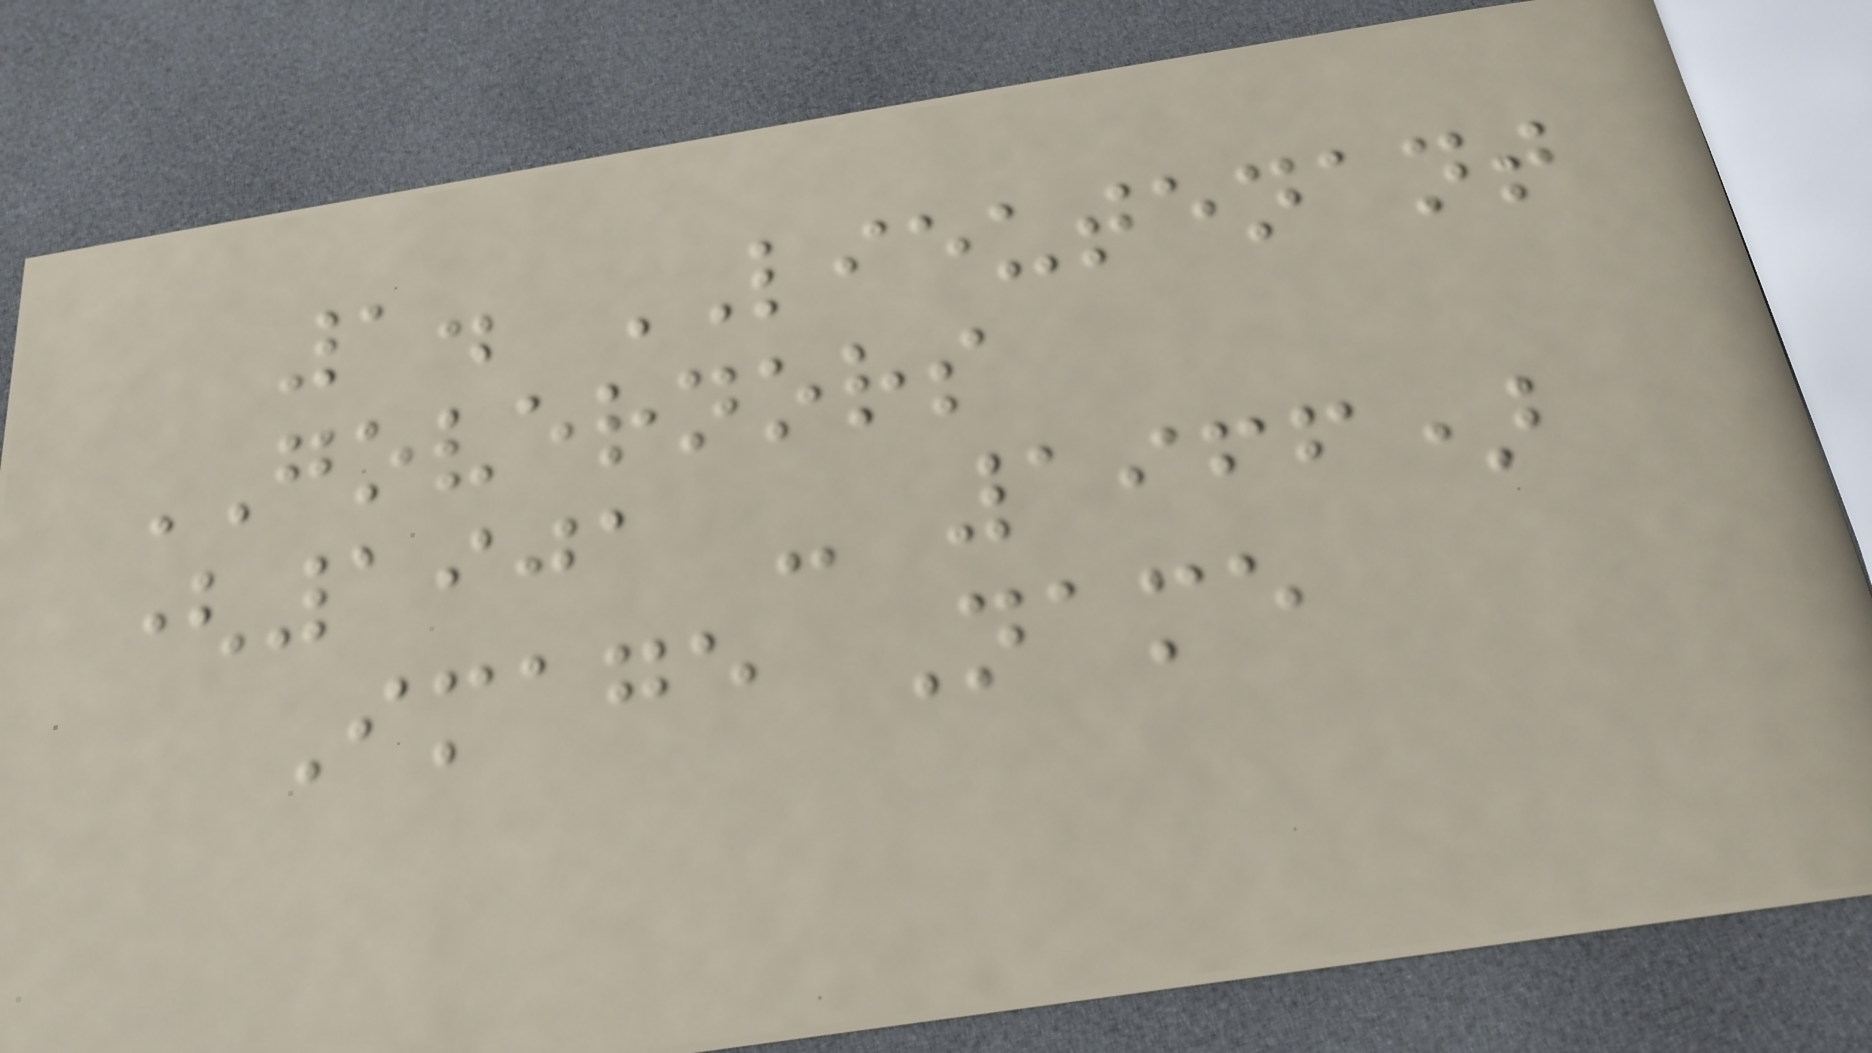1. LIEUTENANT
GOVERNORS
(1901 - 1966)
Image Name
